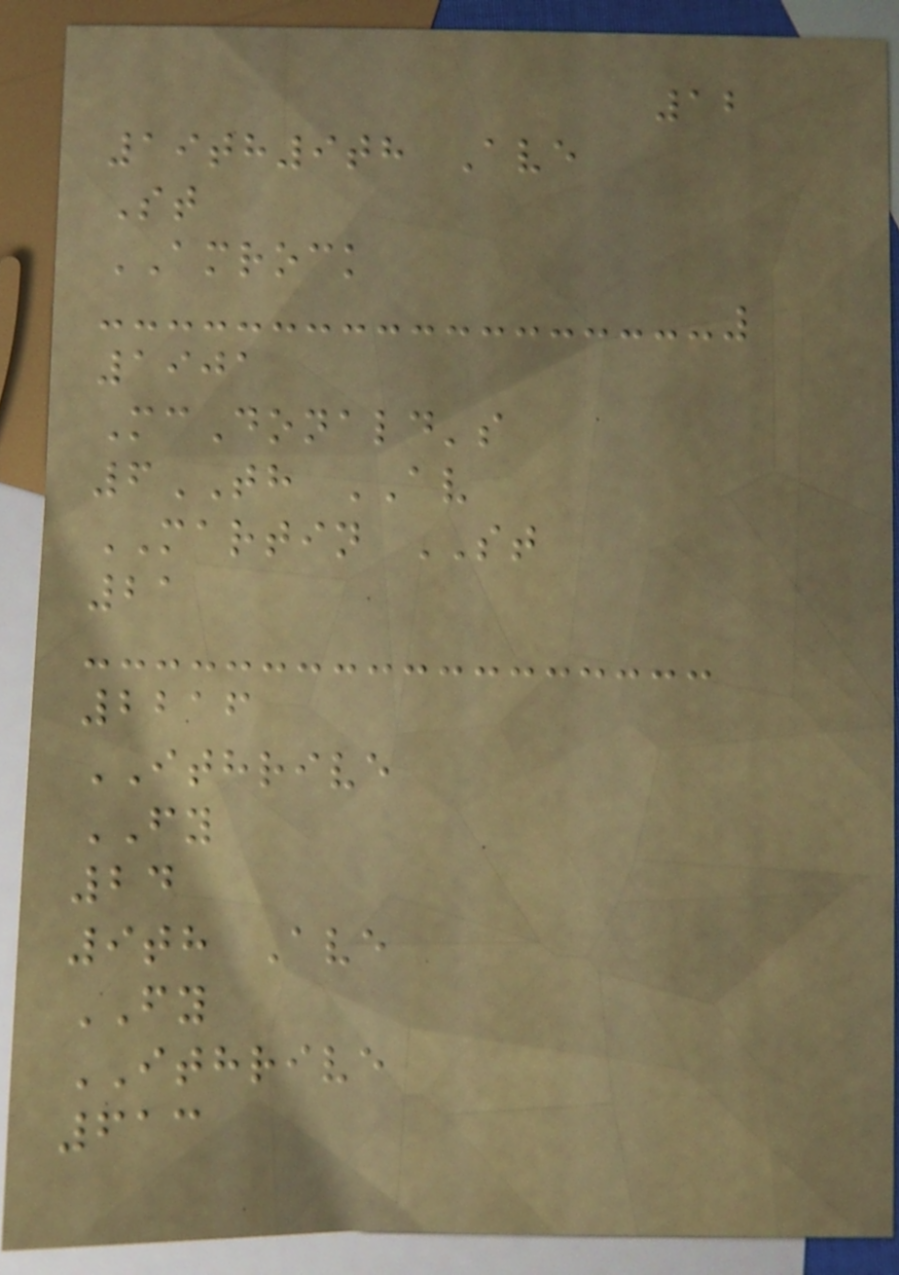12
19th9th Ave
St
AMROCK
1901
McDonald's
6TH AV
MARTIN ST
21
2216
ITHRIVE
FY
24
9th Ave
FY
ITHRIVE
613
